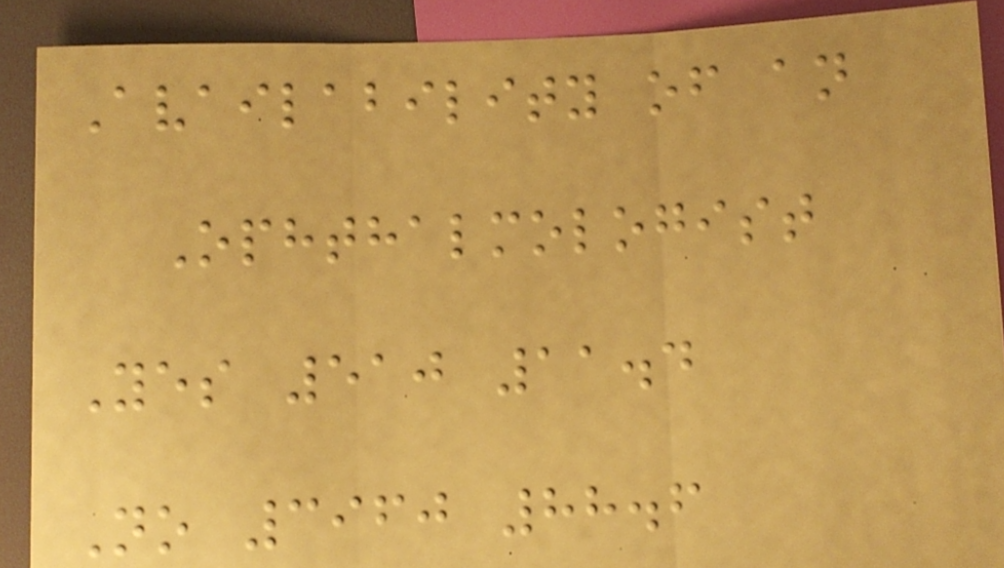Availability of an
Ophthalmologist
Yes 510 11.4
No 3960 88.6
